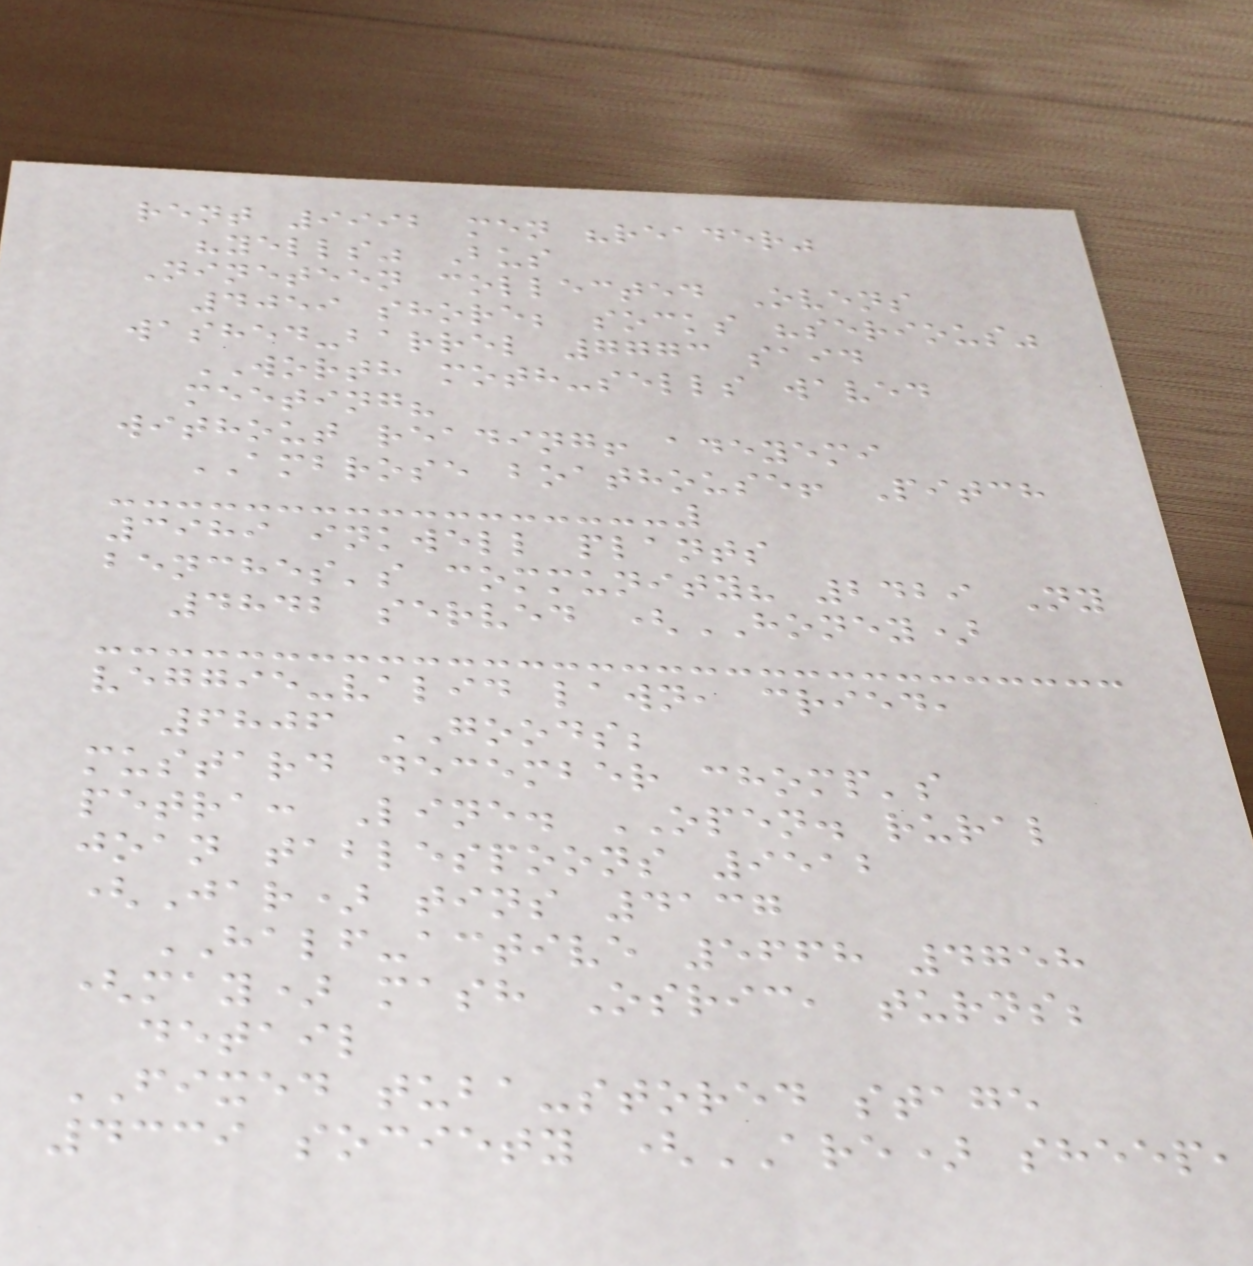rent 9992 men "reader"
"yells" Bus
Nineteen collected Ovens
4059 shore; socks "serious"
washed-barrel 7773 said
WORTH moth-sells waved
meeting?
without reading! adeyemi
AMBROSE boathouse! Pitch
3989 inkwell plants
benches's community? 2429 Ny
4842 served (HONEY)
veggie-valid lawn, cried,
6806 GOODS;
mustard december chomp's
petra: Line. OPEN. rural
joan tablespoons 9512
(Jar) tins 4137
HALF-active 5668 4758
(may) mash Osric, turns;
detail
FIXED tuba-stored stage
4339 society (ARE) sheep,
